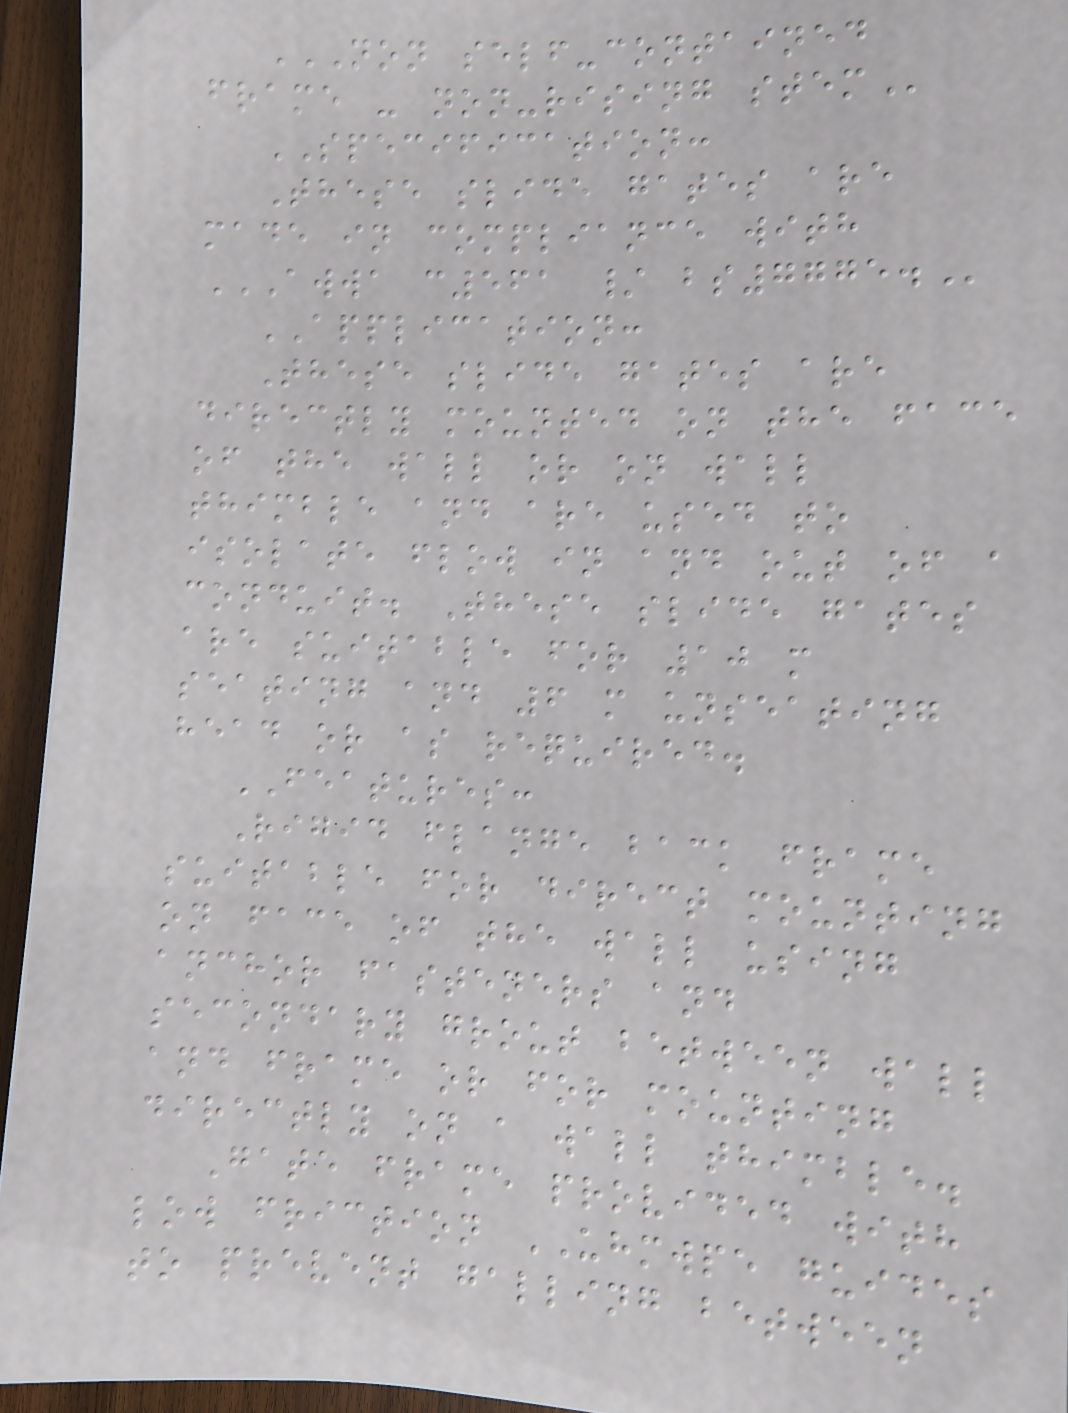NON SELF-CONTAINED
FRAME - NON-RISING STEM
SPECIFICATION:
These slide gates are
made in compliance with
AWWA C561 / BS7775.
APPLICATION:
These slide gates are
directly mounted on the face
of the wall or on wall
thimble and are used to
isolate flow in and out of a
conduit. These slide gates
are suitable for 10 m
seating and 6 m unseating
head or as required.
FEATURES:
Rigid flange back frame
suitable for direct mounting
on face of the wall using
anchor fasteners and
secondary grout between wall
and frame or for mounting
directly on a wall thimble.
Gate frame provided with
low friction UHMWPE guides
to prevent galling between
